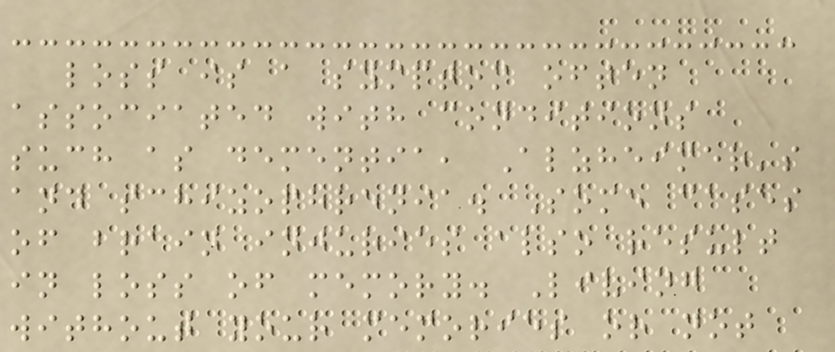loss is a symptom often
associated with conditions
such as dementia, Alzheimer's
and schizophrenia. Some cases
of brain injuries also result
in loss of memory. Living
without your memories or not
